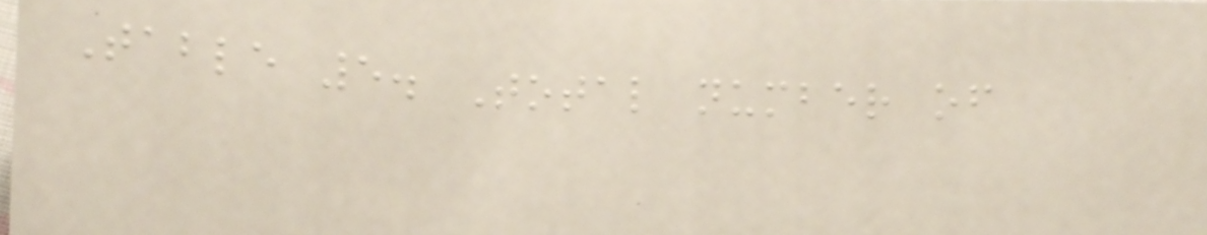Table 5. Total number of
